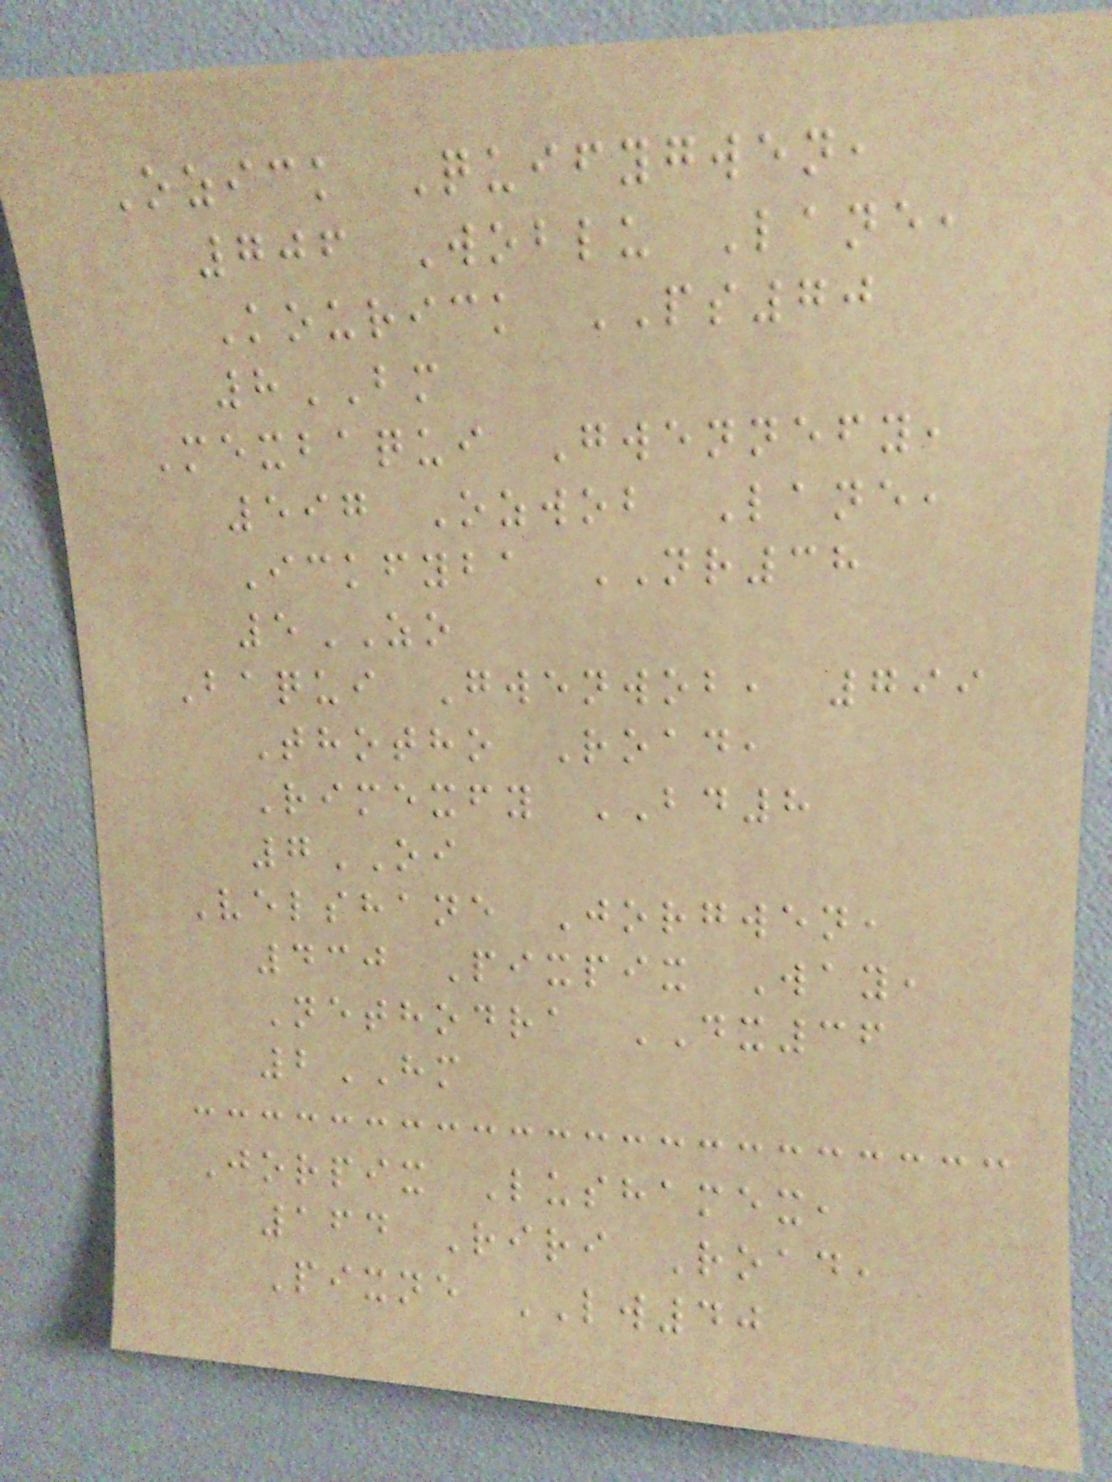Ozick Quifygwen,
706 Woblu Lane,
Kourick PS70
8BM
Mexbaqui Gwennefy,
597 Ozwob Lane,
Ickfyba NR38
5ZO
Baqui Gwenwob, 799
Thotho Road,
Rimexfy BD8
7OI
Velshane Jorgwen,
430 Pixpix Way,
Nethodra DX36
2HM
Jorpix Lushamex,
164 Riri Road,
Pixne LW40
